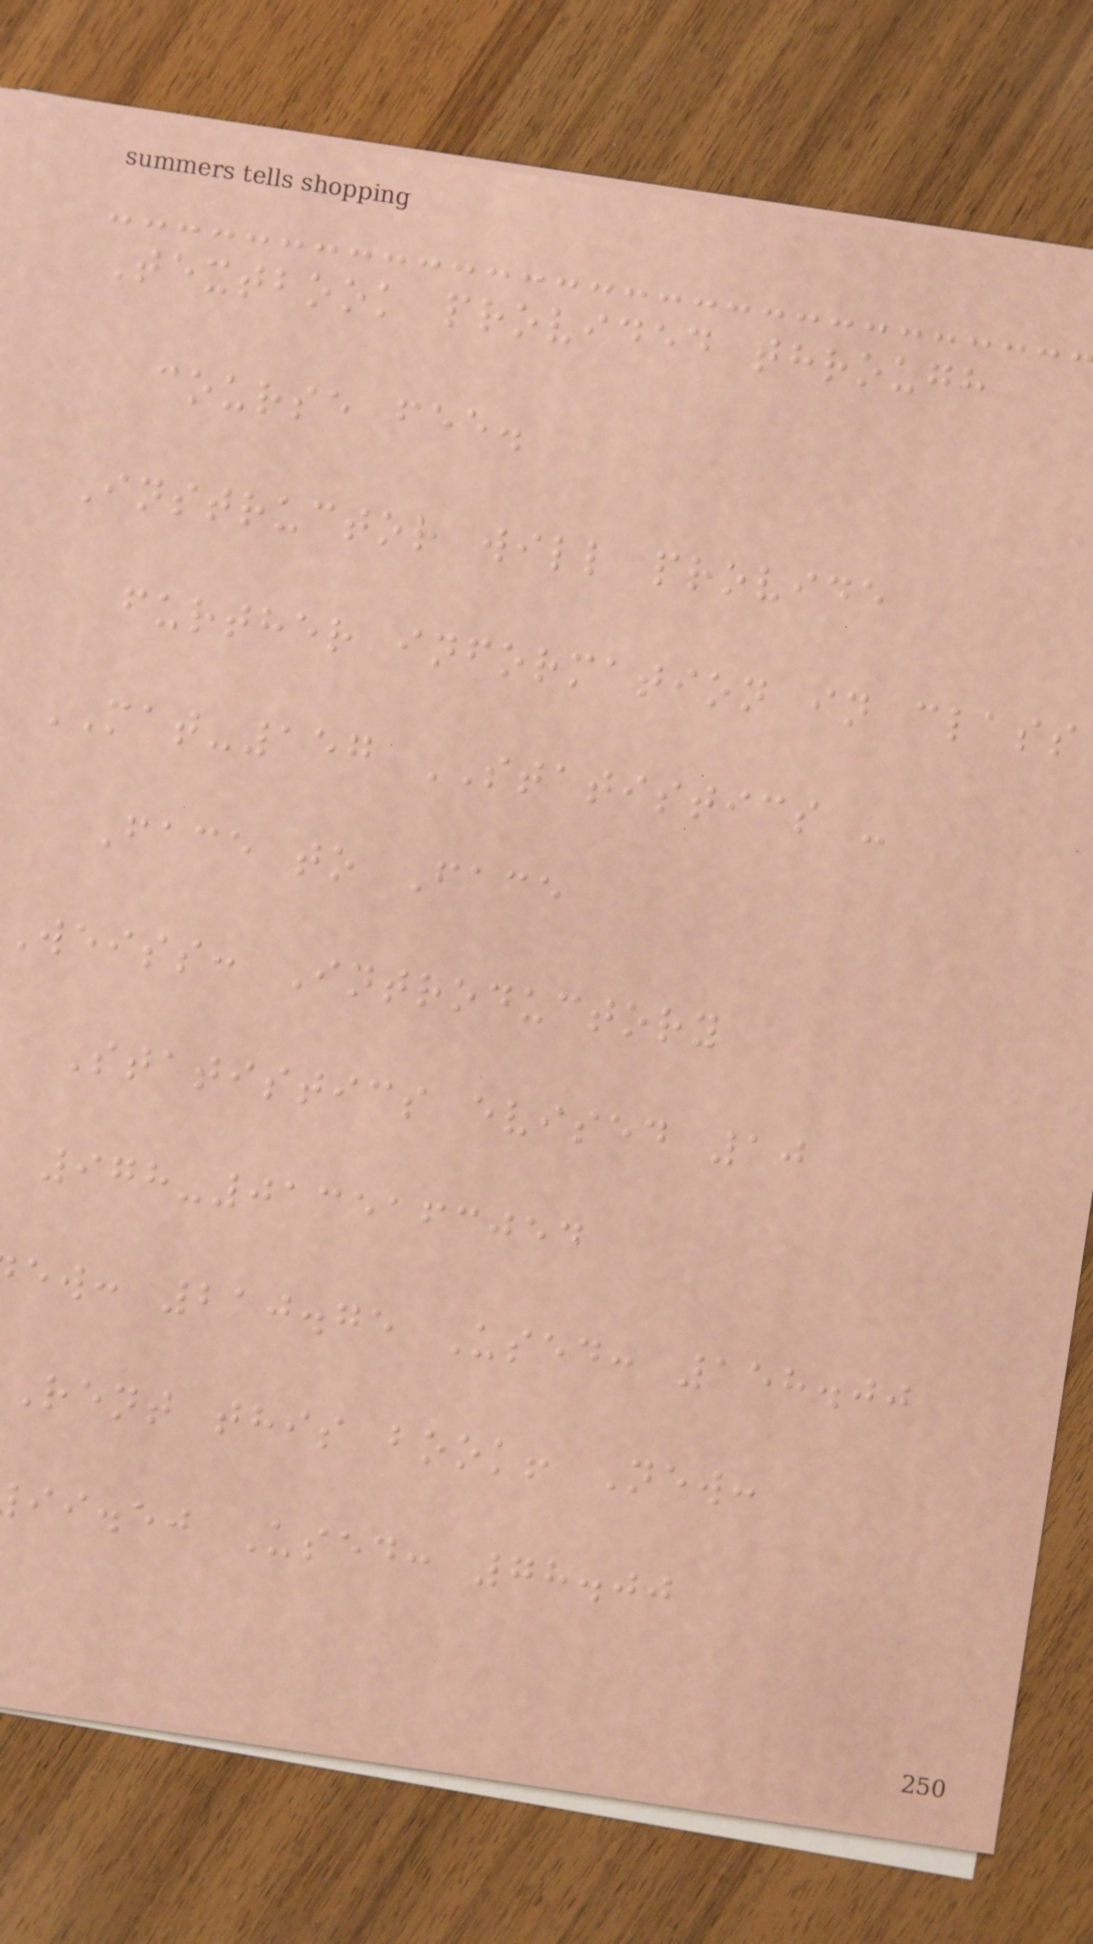Textbook provided through
course fee.
Instructor will provide
further information in class
MAT-157 STATISTICS -
Face to Face
Weiss: Introductory
Statistics evised 10
978-0135163054
ew: 210.75 Used: 158.00
Rent this book! New:
ii.ej Used: 78.00
